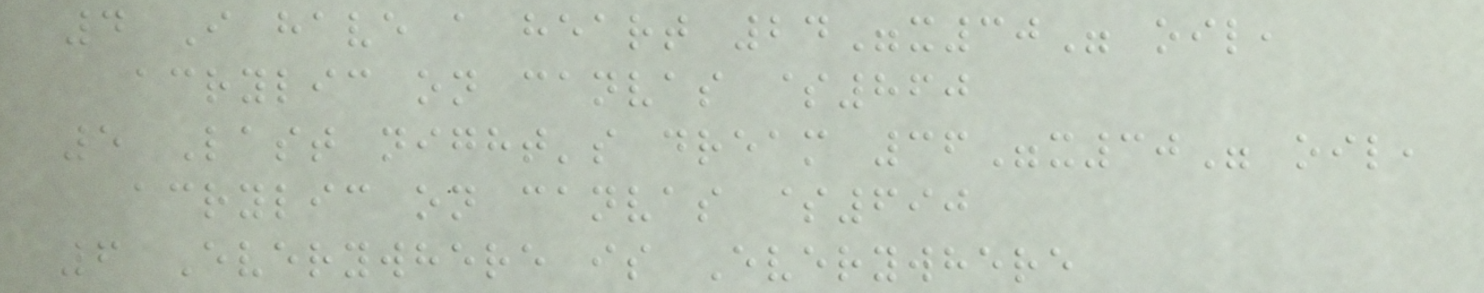4 I have a heart 24"x30" oil,
acrylic on canvas $860
5 Last night's dream 36"x30" oil,
acrylic on canvas $690
6 Everywhere is Everywhere
